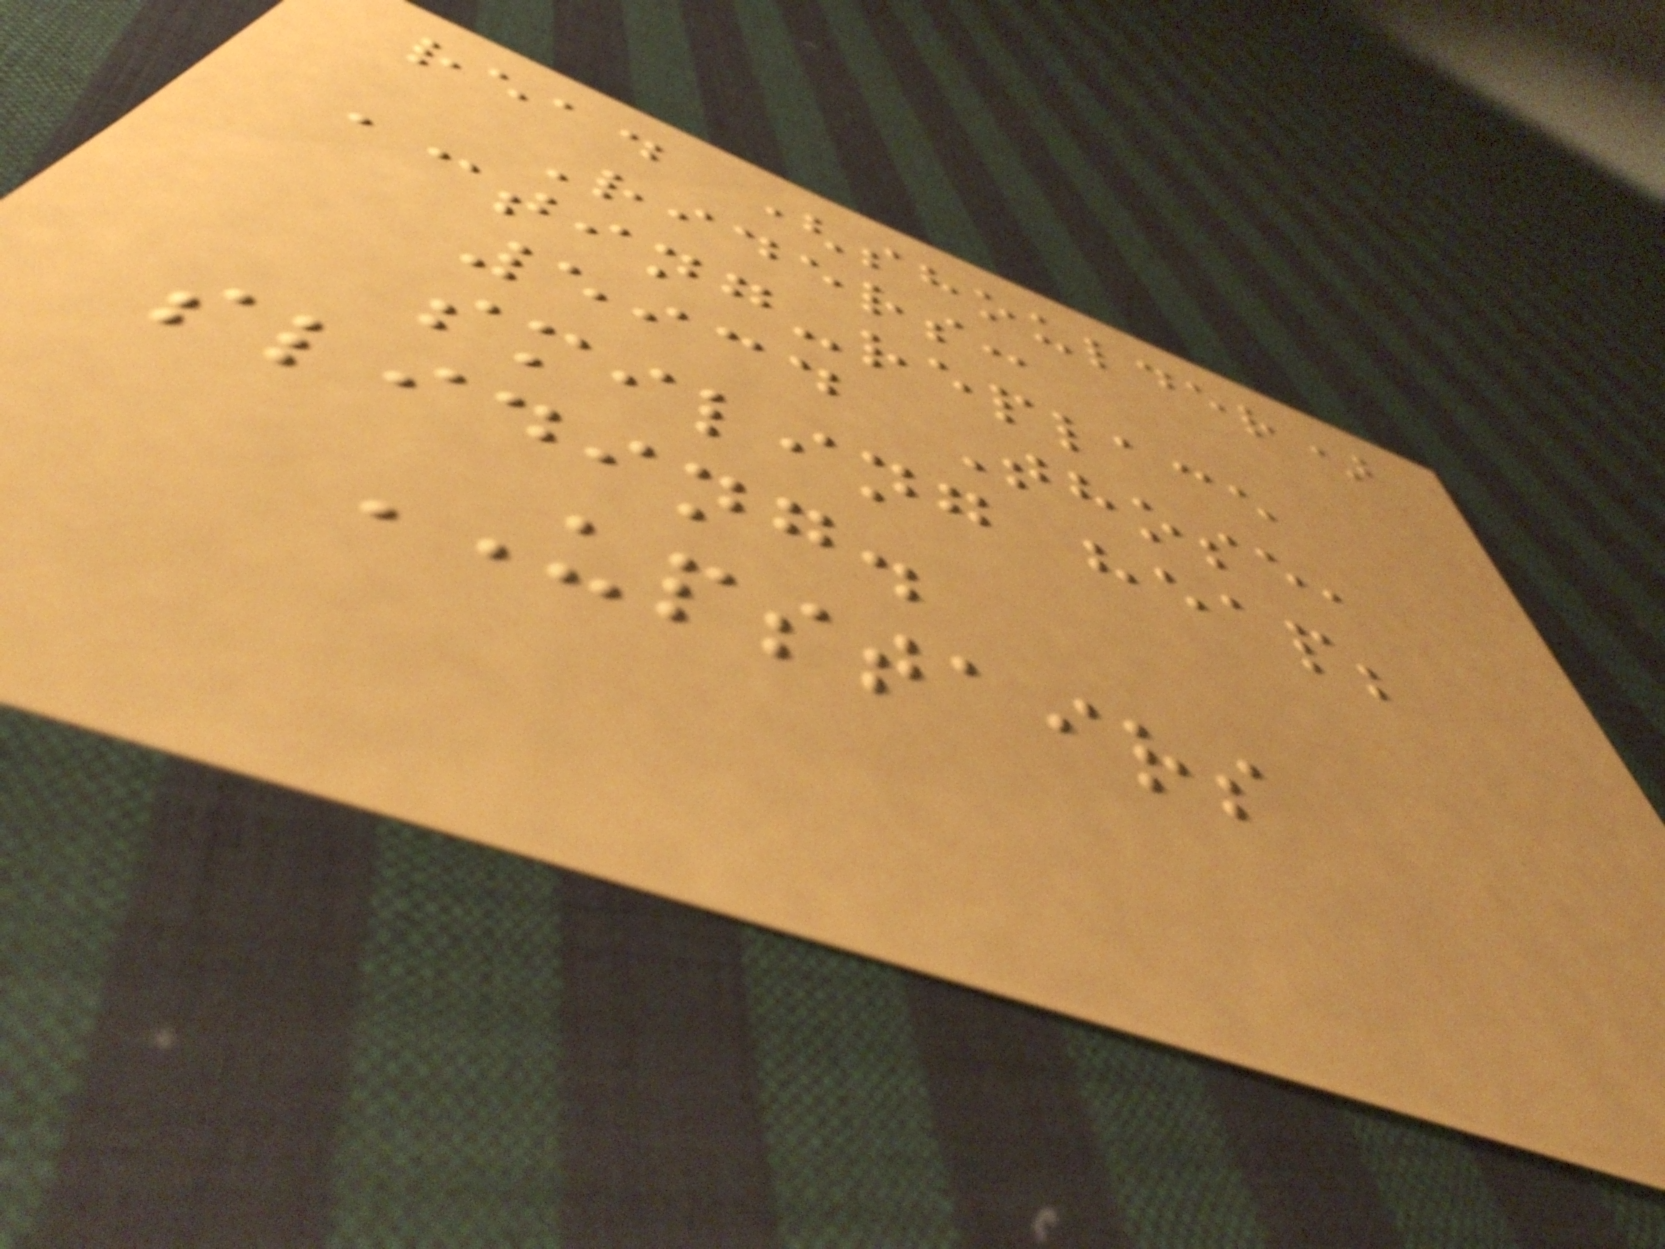read (shoulder)
Riders:
acting-replace
5934 Those,
smiling heap;
sliding.
UPSTAIRS
